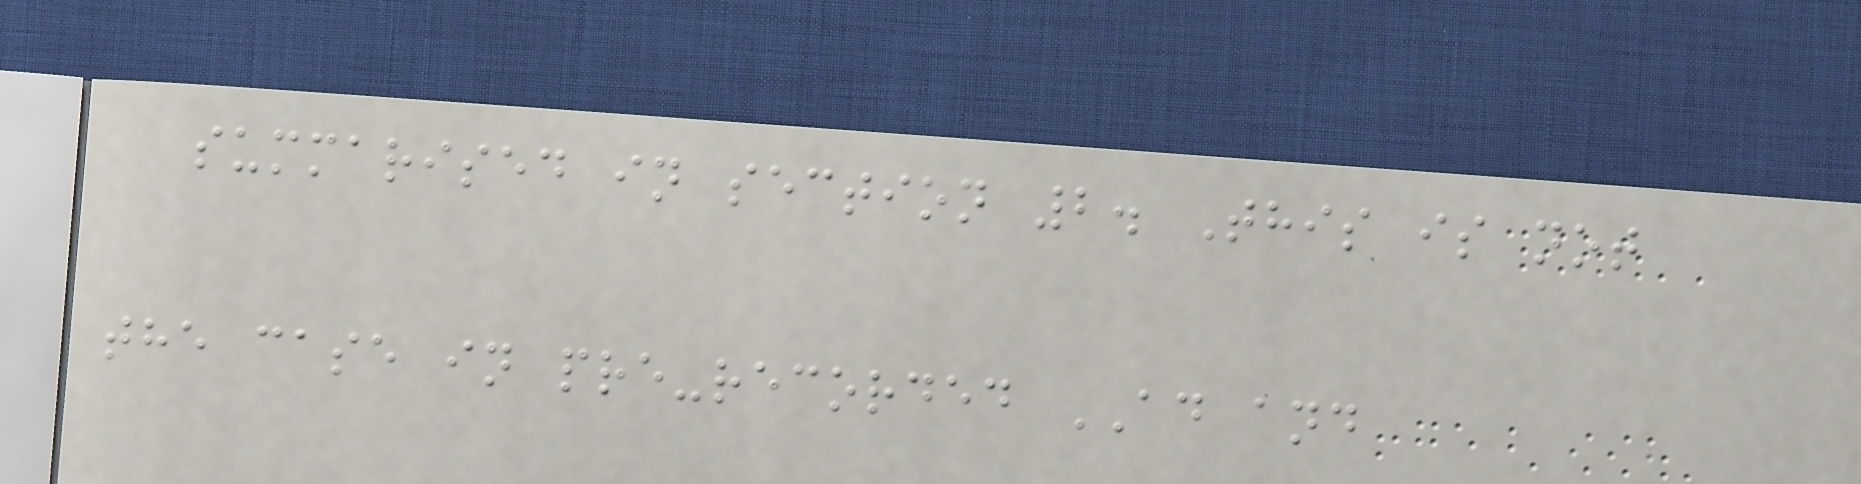summarised in section 2. This is not
the case in pre-recorded AD and
